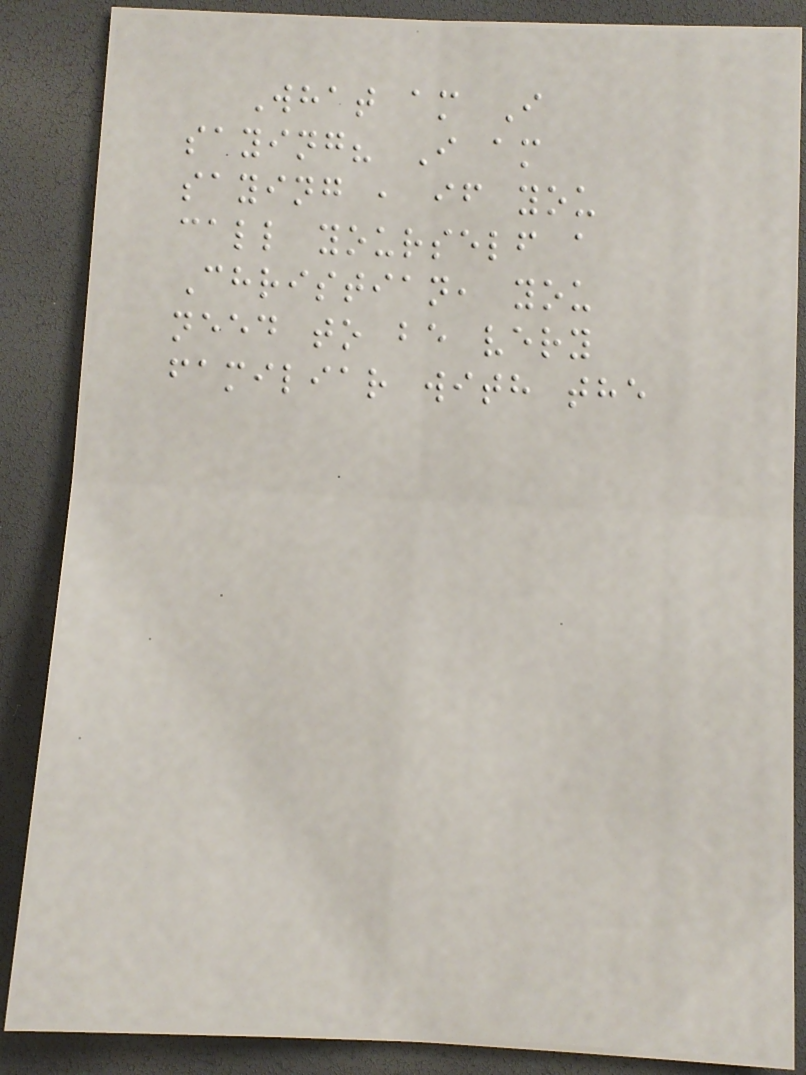What am I
saying? I am
saying , if you
call yourself a
Christian, you
need to be very
familiar with the
